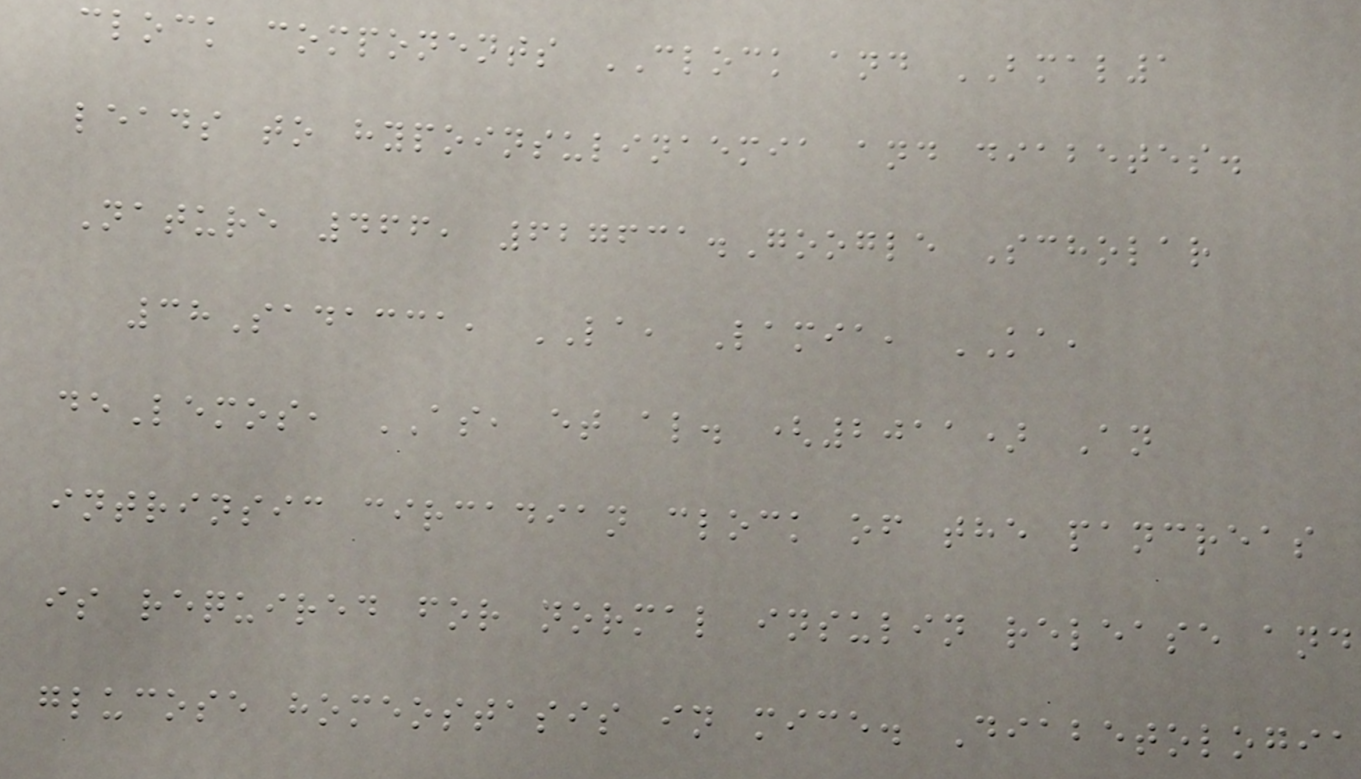clock components CLOCK and BMAL1
leads to hypoinsulinaemia and diabetes.
Nature 466, 627631.Google Scholar
38Sadacca, LA, Lamia, KA,
deLemos, AS, et al. (2011) An
intrinsic circadian clock of the pancreas
is required for normal insulin release and
glucose homeostasis in mice. Diabetologia
